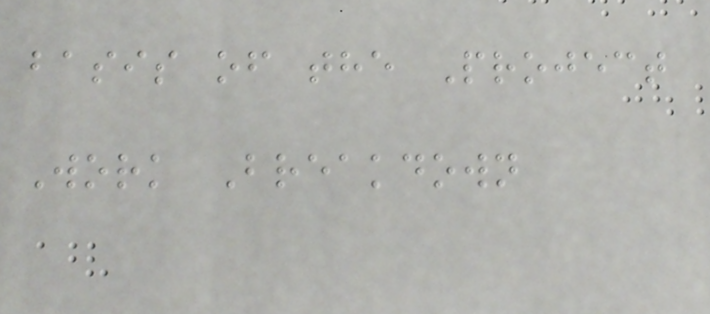basis of the Project
Work Breakdown
